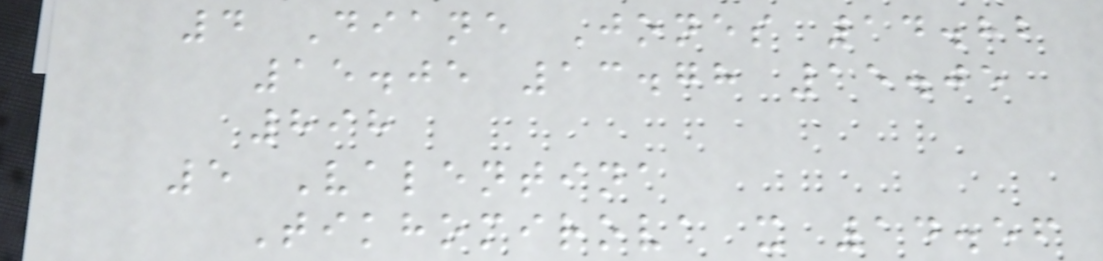4 Diane Jones 14.82
15.05 13.78 15.05
898
5 Valentina
Tikhomirova x 14.56
